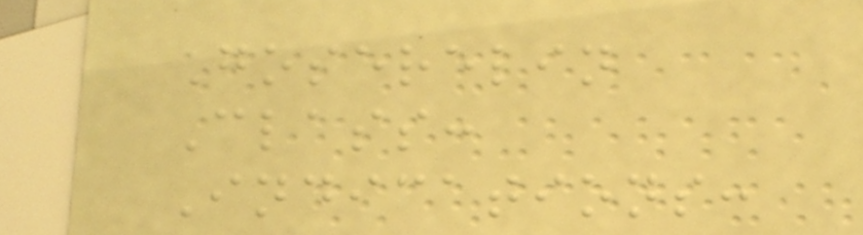Goserelin
Class:
Indications:
